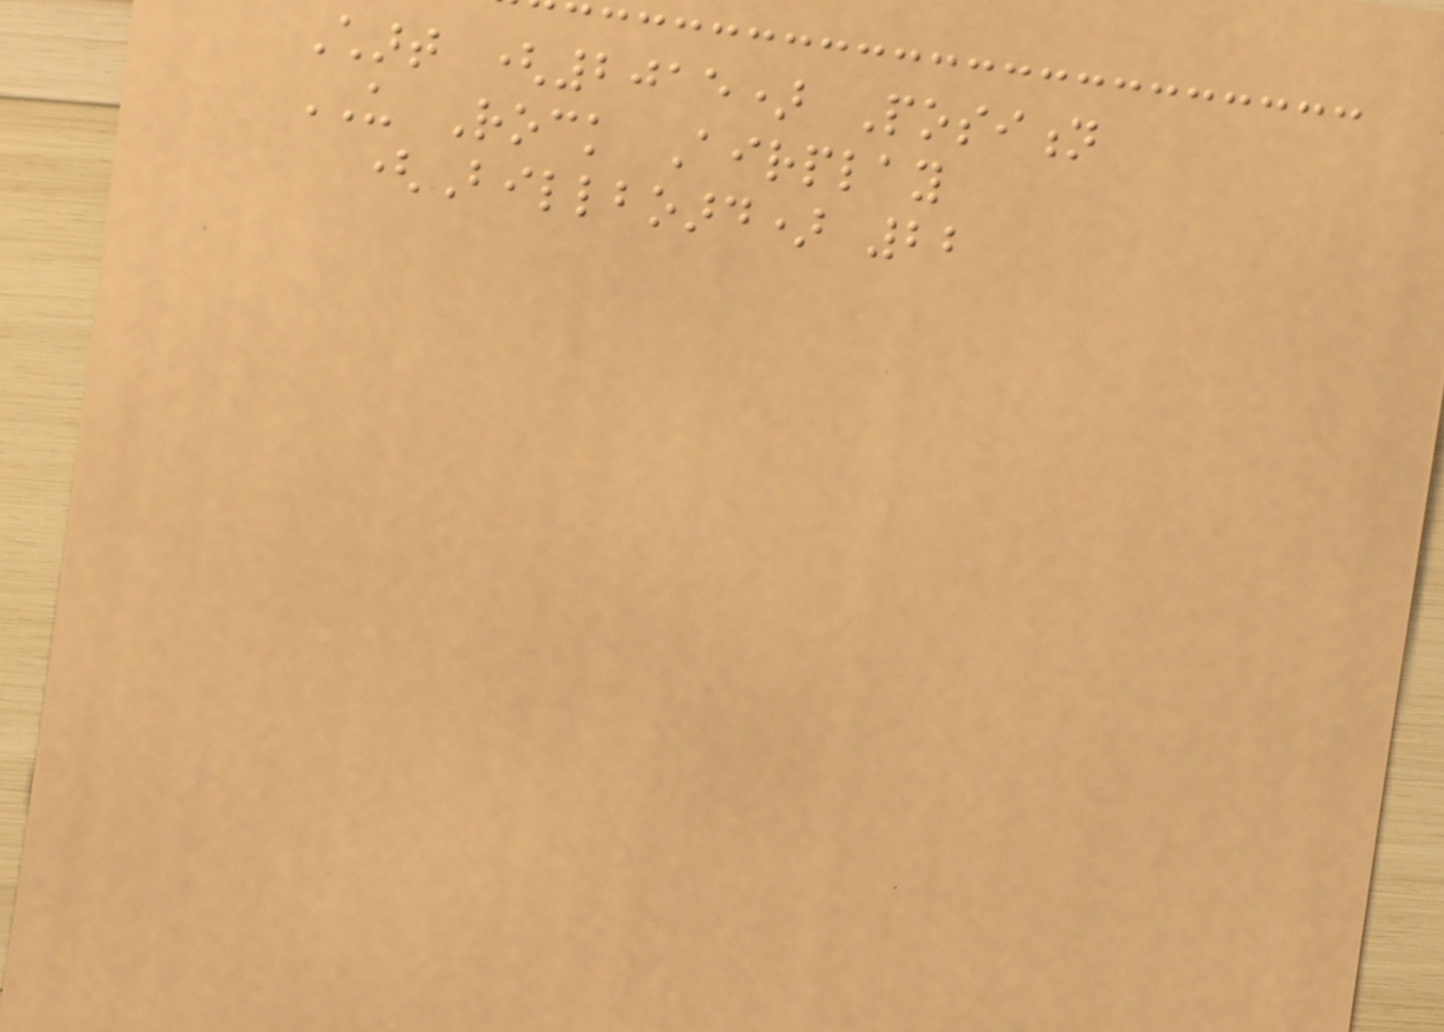Chart (2015) Position
US Rock Airplay
(Billboard) 22
